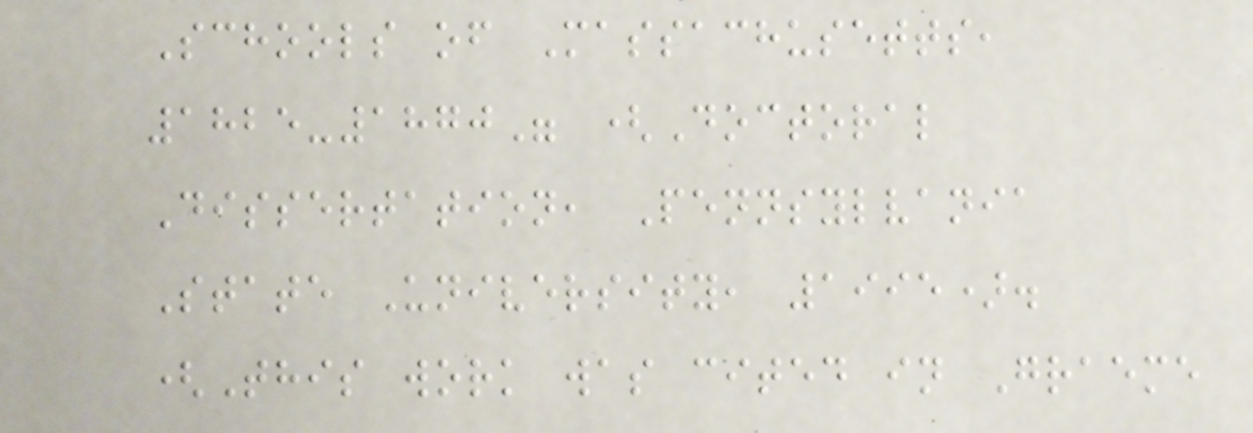Schools of Massachusetts,
1825-1870" (Doctoral
Dissertation, Pennsylvania
State University, 1995).
(This work was cited in Graeme
